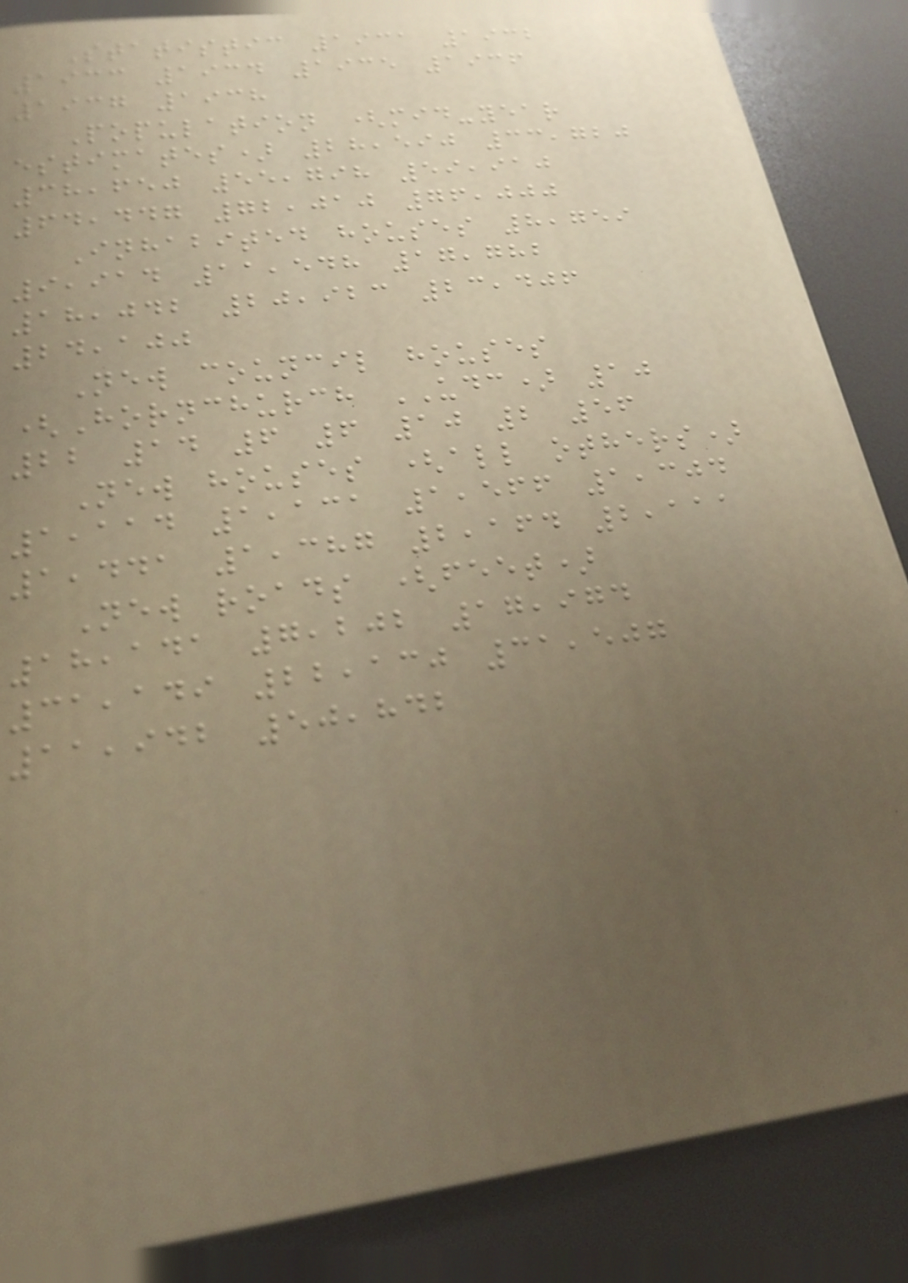Statistic 1931 1932
1933 1934 1935 1936
1937 1938
Population (mid-year
estimates) 28,590 33,720
38,650 55,798 59,910
64,447 72,010 76,000
Inhabited houses 8,759
9,914 11,548 17,782
18,042 20,923 23,406
24,100
New council houses
(Hornchurch UDC) 10
22 14 6 6 10 2 56
New houses (all others)
1,114 1,131 1,566 1,304
1,441 1,387 2,164 2,111
New roads (feet)
18,141 7,202 17,974
31,149 22,130 31,507
11,942 50,842
